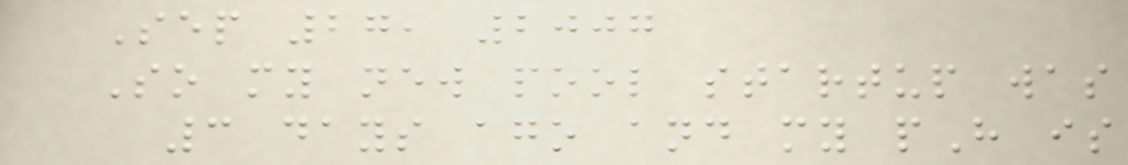Sep 27, 2007
So my new pool startup was
3 days ago and my pH is
